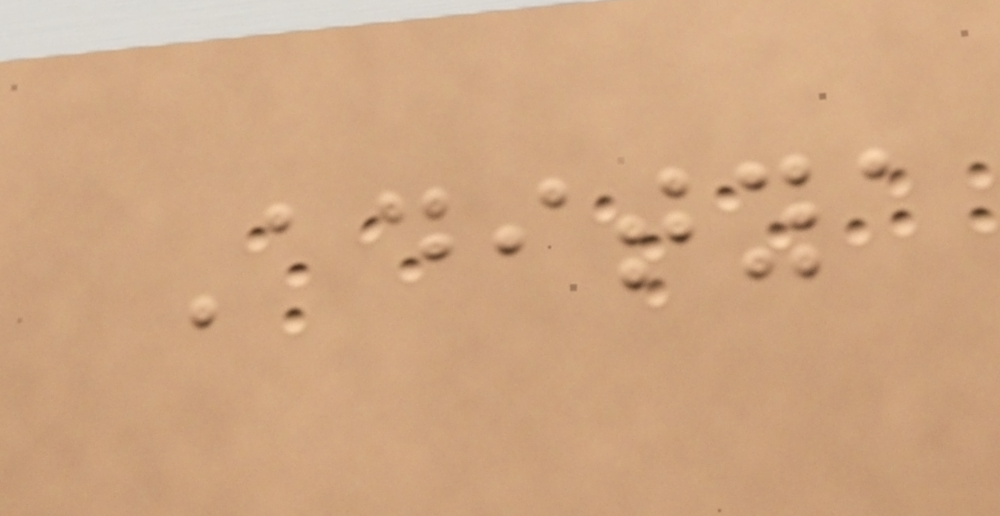Aditya
